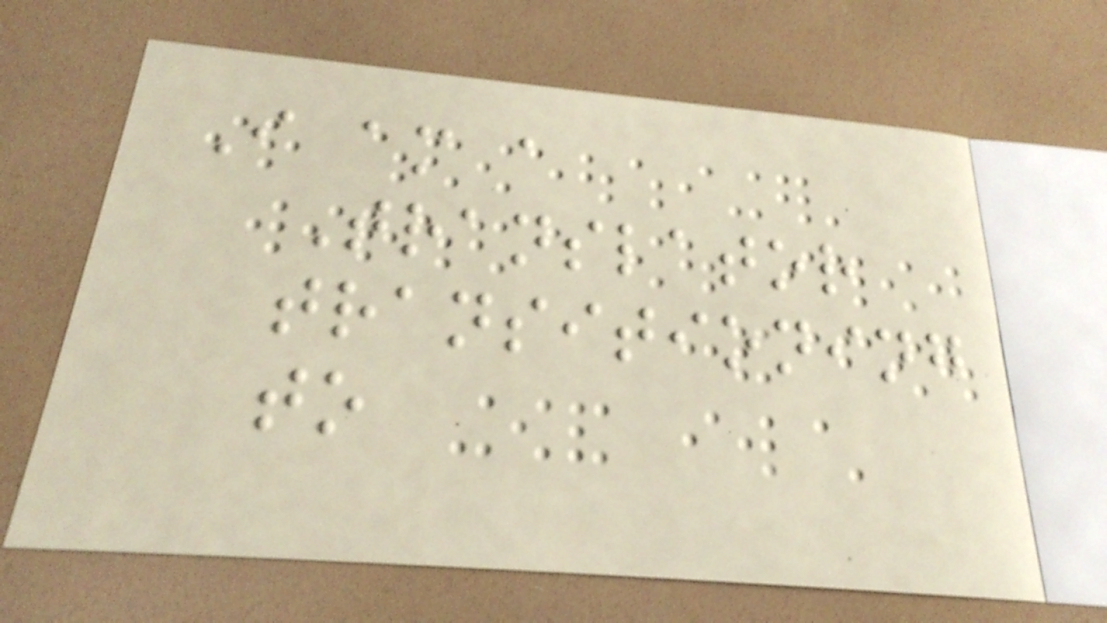I am a
Translator
transitioning
to
